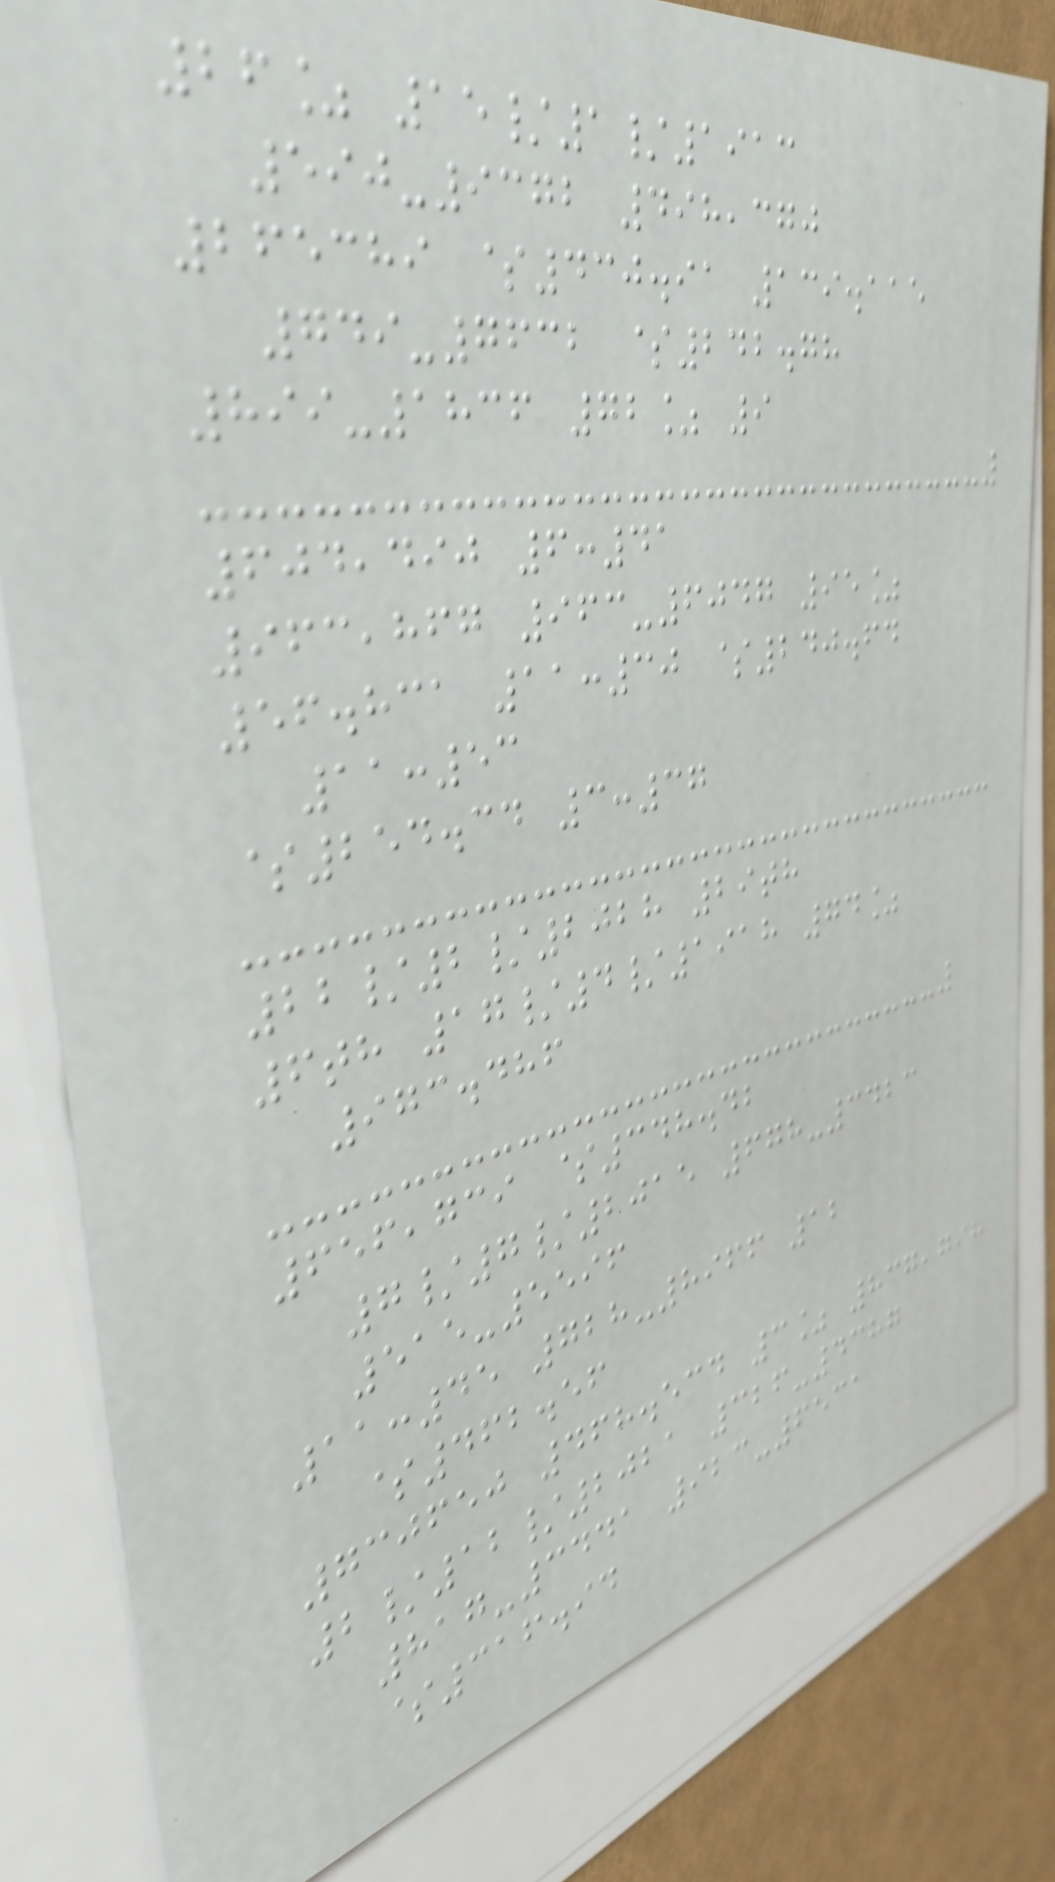26% 15/1/1913
590-9372 498,370
265389 $430.91 139.115
749-7632 $242.78
899-1836 72% 9
604,490 6:41
963,867 963-6047 95%
56.831 11:30 $240.64
11:53
$254.34 3:37
22/2/2028 29th
6th 17/4/1918 74%
973.486
656,739 $348.42
7/7/2015 678-3423
515-5596
11:45 728-8966 12
$462.56
730650 468.534 3% 837,798
2/12/2021 326-4387
817-3441 923-6531
$316.94
